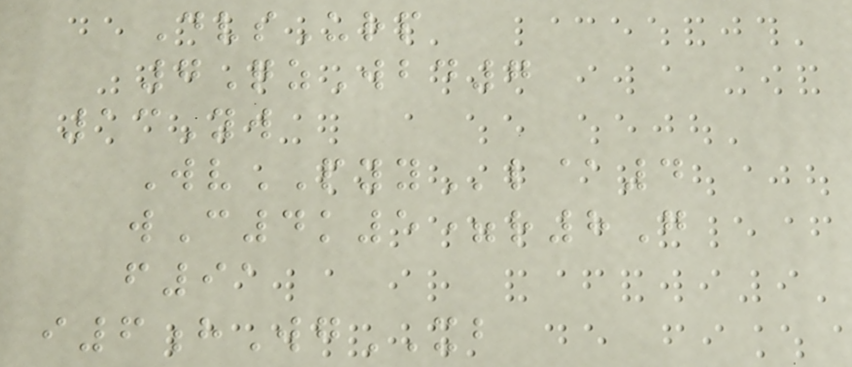DvsUrp
7QzWbd7
13Yw
WvPYYl@4
wC4k5=r8G
f91
i6hWgXB
